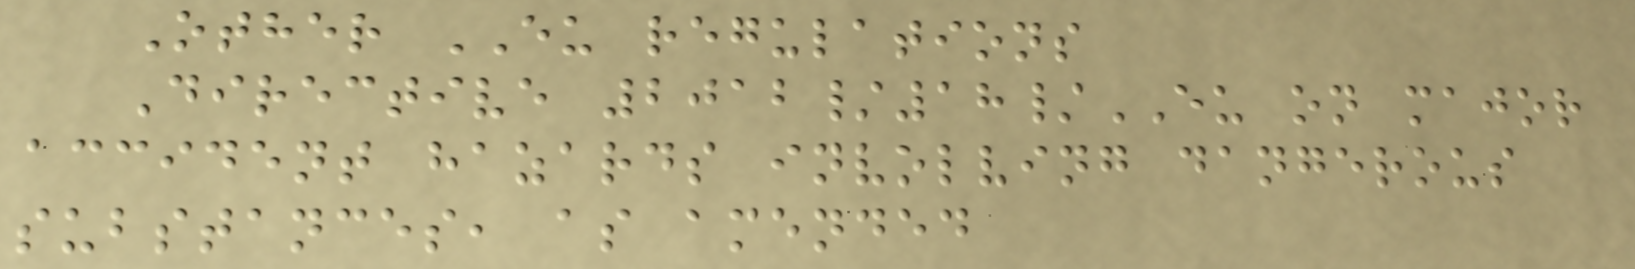Other EU regulations
Directive 2012/18/EU on major
accident hazards involving dangerous
substances, as amended
